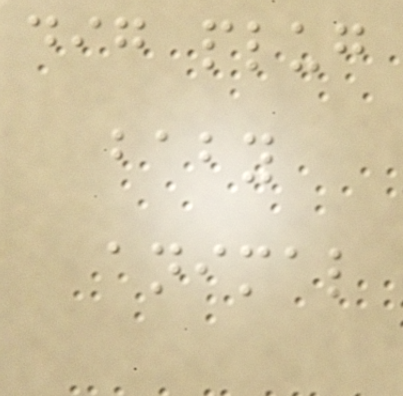dig plug
baby
animal
